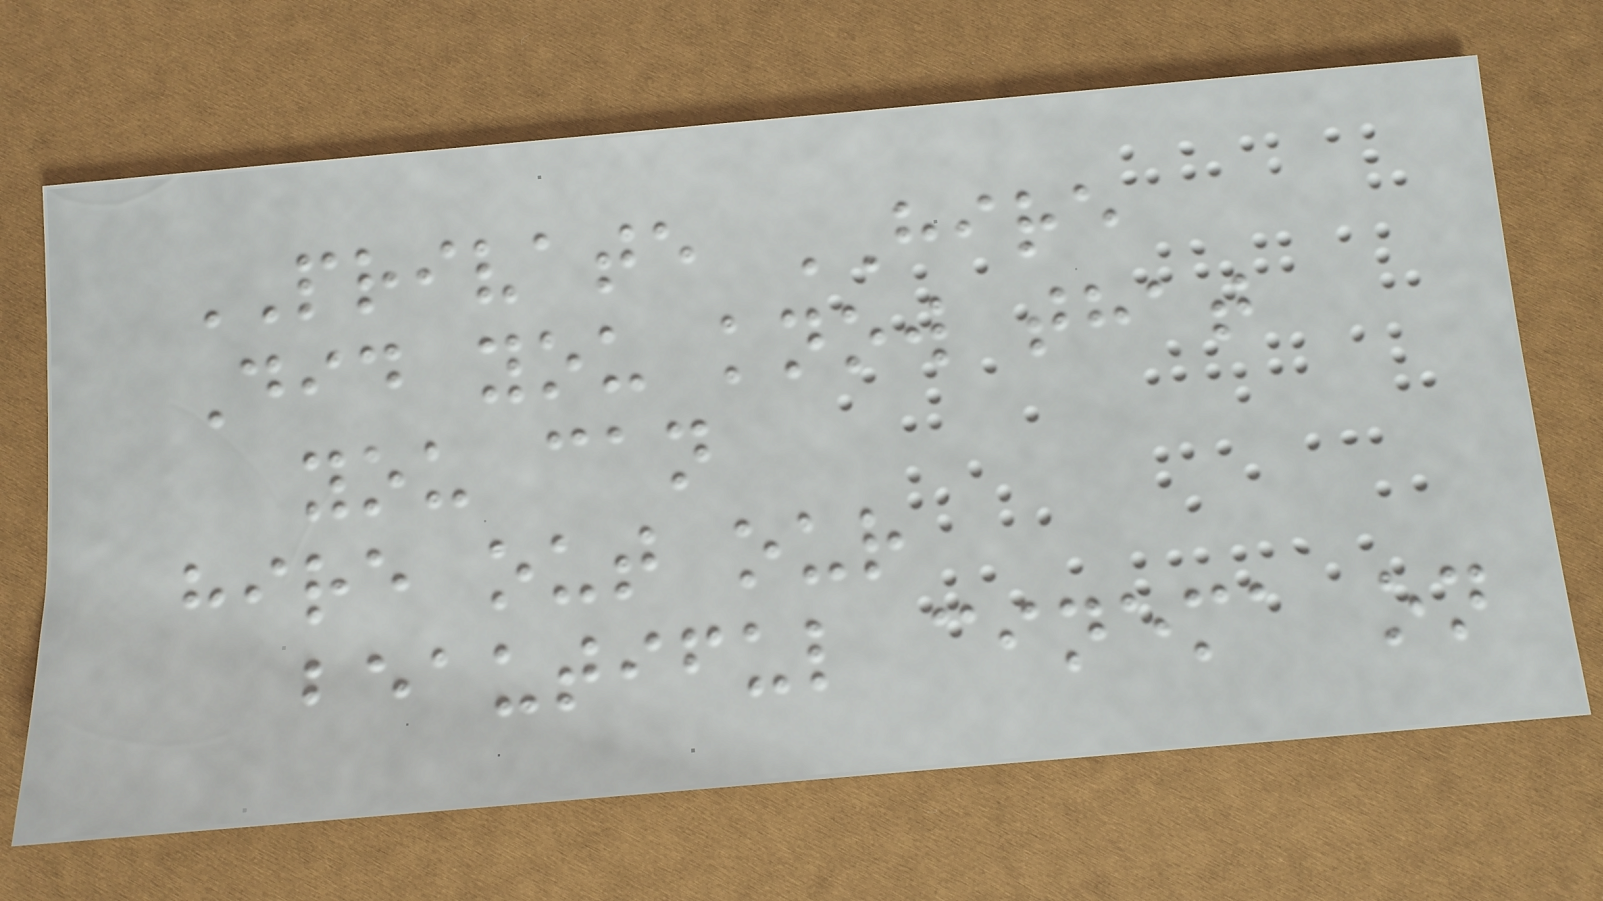PRIVATE HIRE
Did you know that
you can
hire out our
beautiful cinema on
